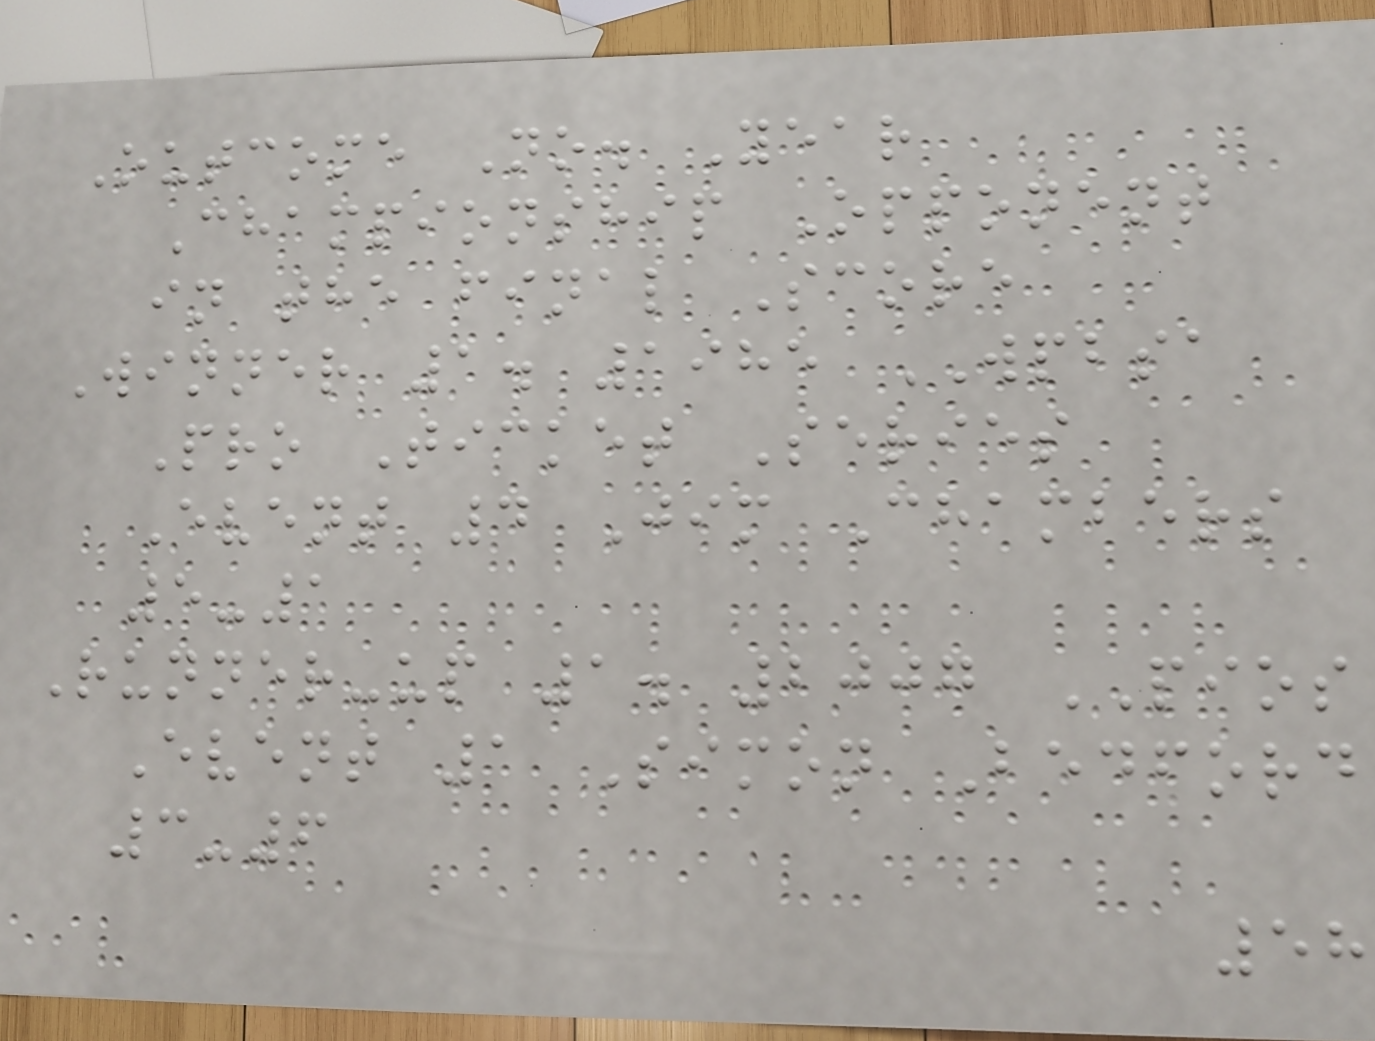Outcome No. Year
Championship Opponent
in the final Score
Winner 1. 1985 WPBSA
Pro Ticket Series
Event 4 Jim Chambers
5-1
Runner-up 1. 2007 PIOS
Event 1 Simon Bedford
3-6
58
